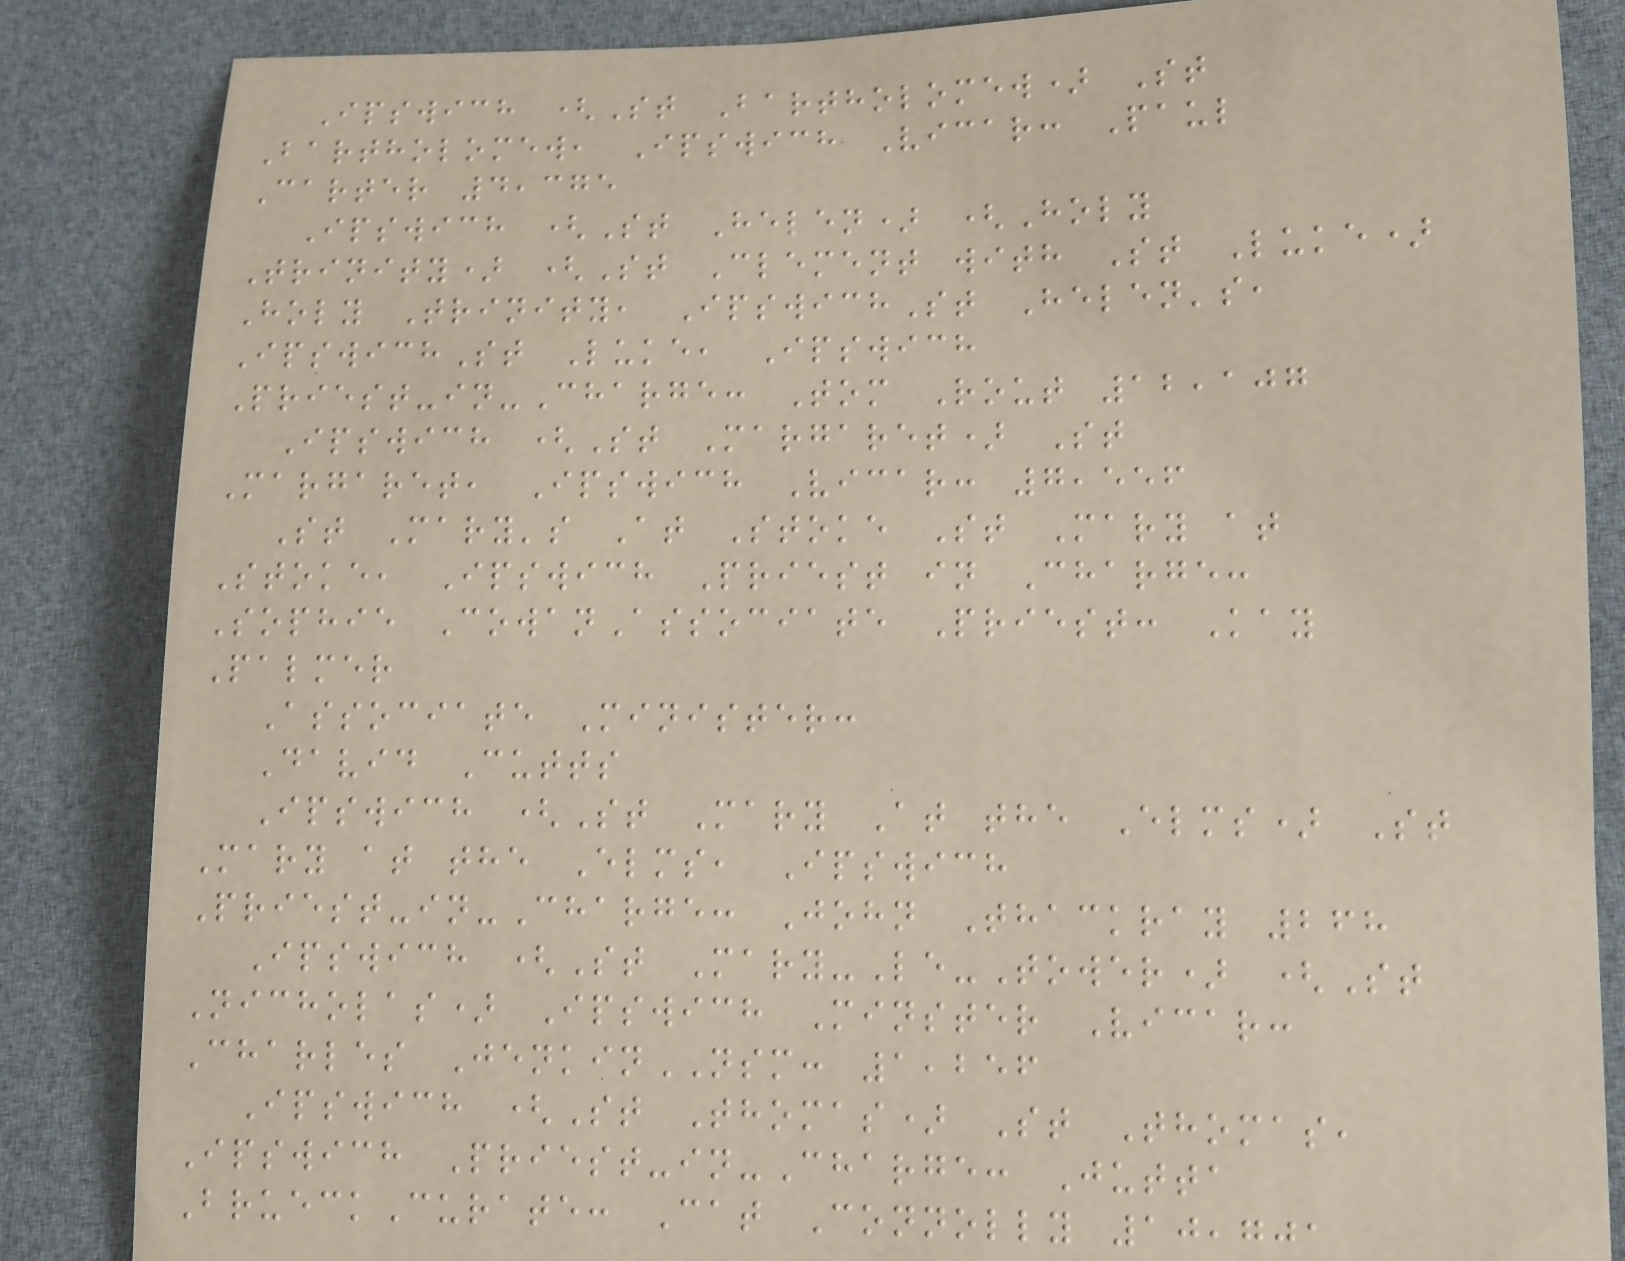Ipswich (St Bartholomew) St
Bartholomew, Ipswich Vicar: Paul
Carter 4,375
Ipswich (St Helen) (Holy
Trinity) (St Clement with St Luke)
Holy Trinity, IpswichSt Helen's,
IpswichSt Luke, Ipswich
Priest-in-Charge: Tom Rout 12,107
Ipswich (St Margaret) St
Margaret, Ipswich Vicar: 7,556
St Mary's At Stoke St Mary at
Stoke, Ipswich Priest in Charge:
Sophie CowanAssociate Priest: Kay
Palmer
Associate Minister:
David Cutts
Ipswich (St Mary At the Elms) St
Mary at the Elms, Ipswich
Priest-in-Charge: John Thackray 268
Ipswich (St Mary-Le-Tower) (St
Nicholas) Ipswich Minster Vicar:
Charles JenkinNSM: 1,256
Ipswich (St Thomas) St Thomas,
Ipswich Priest-in-Charge: Jutta
BrueckCurate: Cat Connolly 10,701
